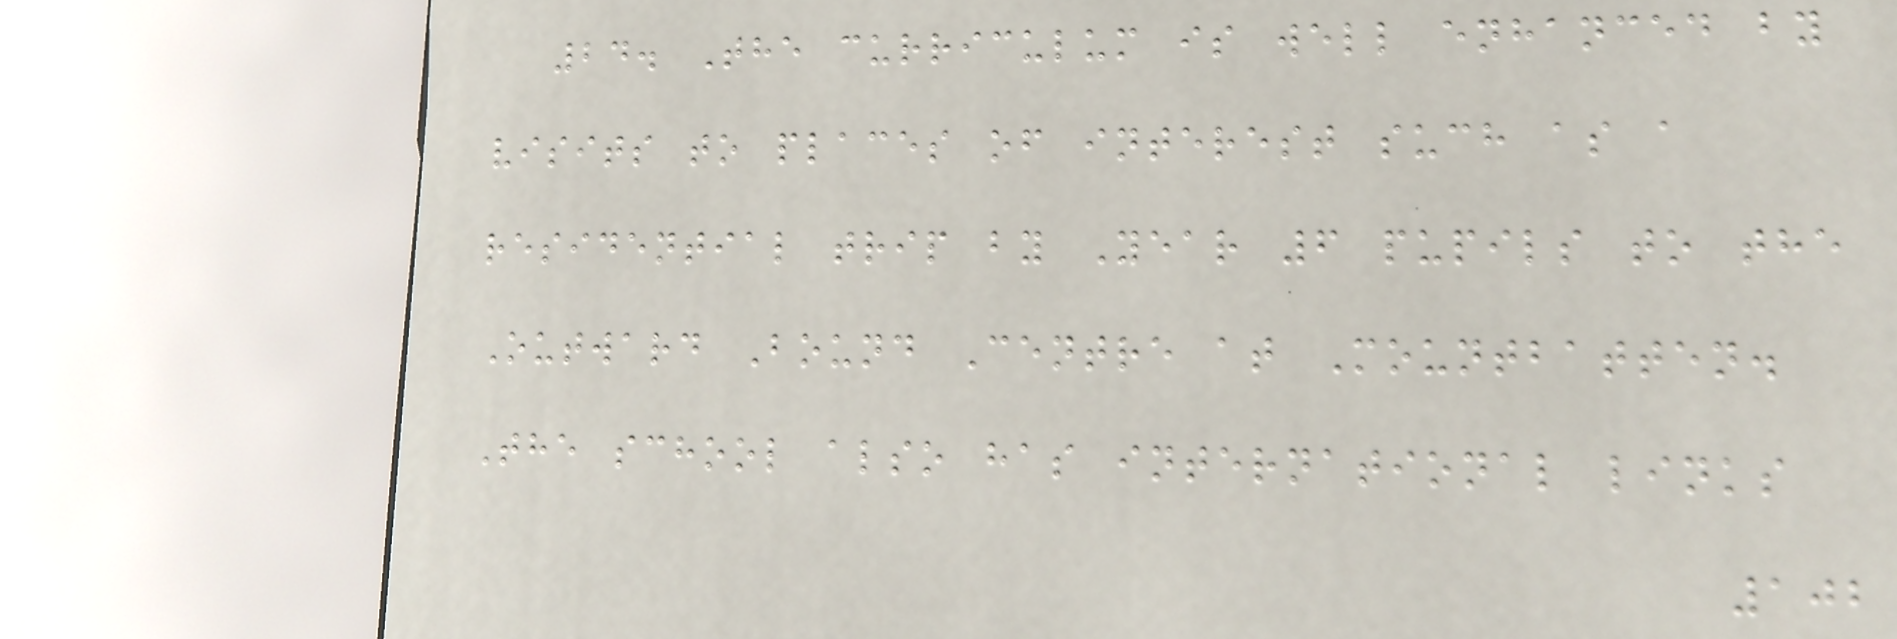24. The curriculum is well enhanced by
visits to places of interest such as a
residential trip by Year 6 pupils to the
Outward Bound Centre at Mountbatten.
The school also has international links
102
